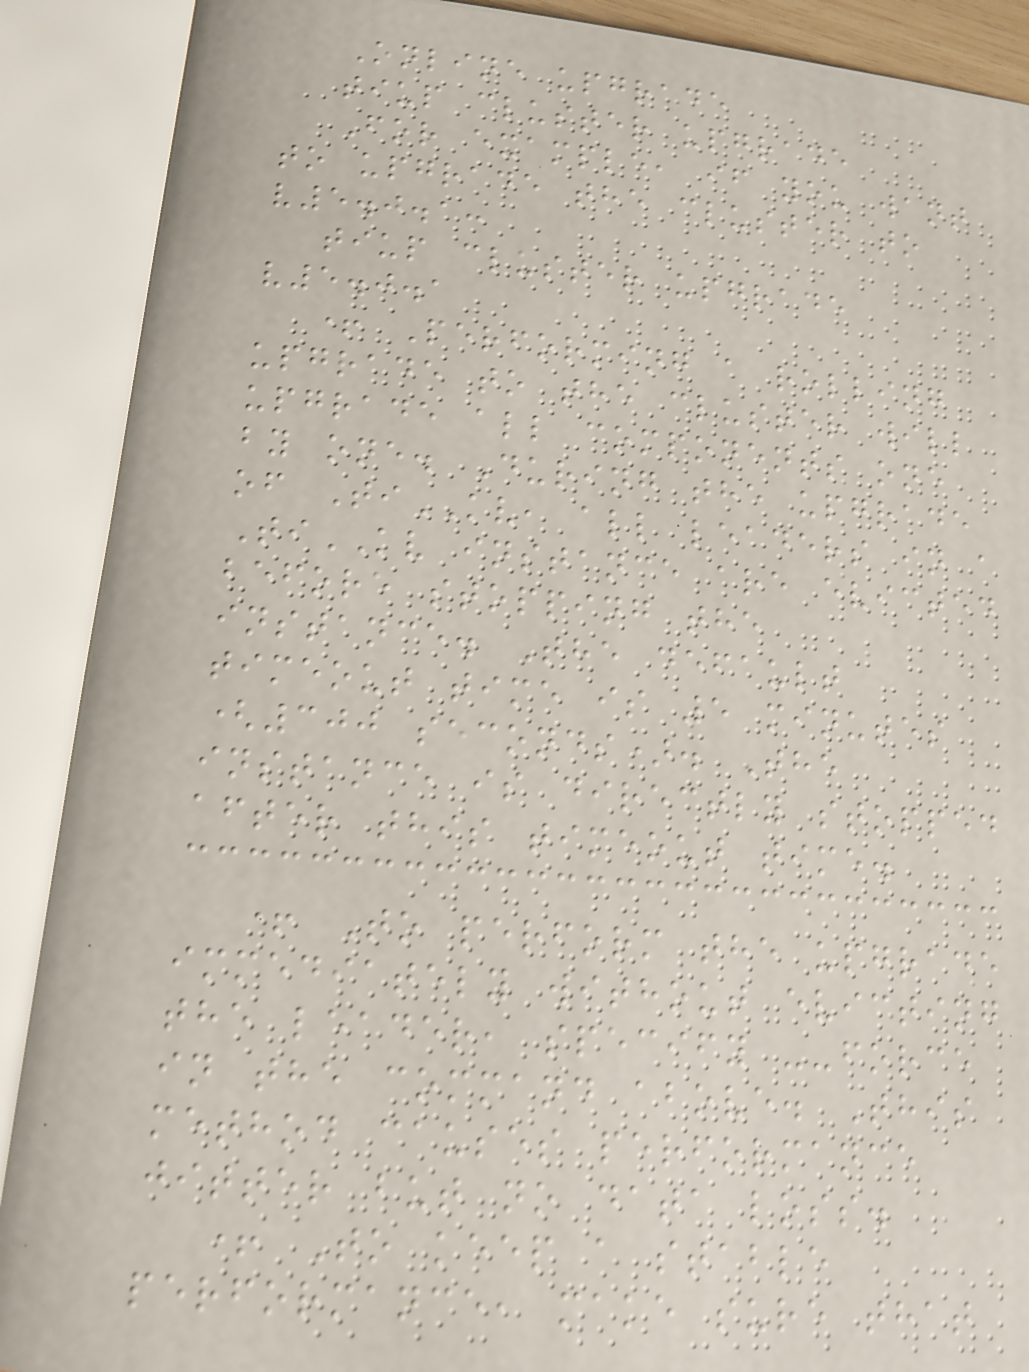Online upgrade
tiup cluster upgrade
For example, if you want
to upgrade the cluster to
v5.0.1:
tiup cluster upgrade
v5.0.1
+ Performing a rolling
upgrade to the cluster will
upgrade all components one
by one. During the upgrade
of TiKV, all leaders in a
TiKV instance are evicted
before stopping the
instance. The default
timeout time is 5 minutes
(300 seconds). The
instance is directly stopped
after this timeout time.
+ To perform the upgrade
immediately without evicting
the leader, specify --force
in the command above. This
method causes performance
jitter but no data loss.
+ To keep a stable
performance, make sure that
